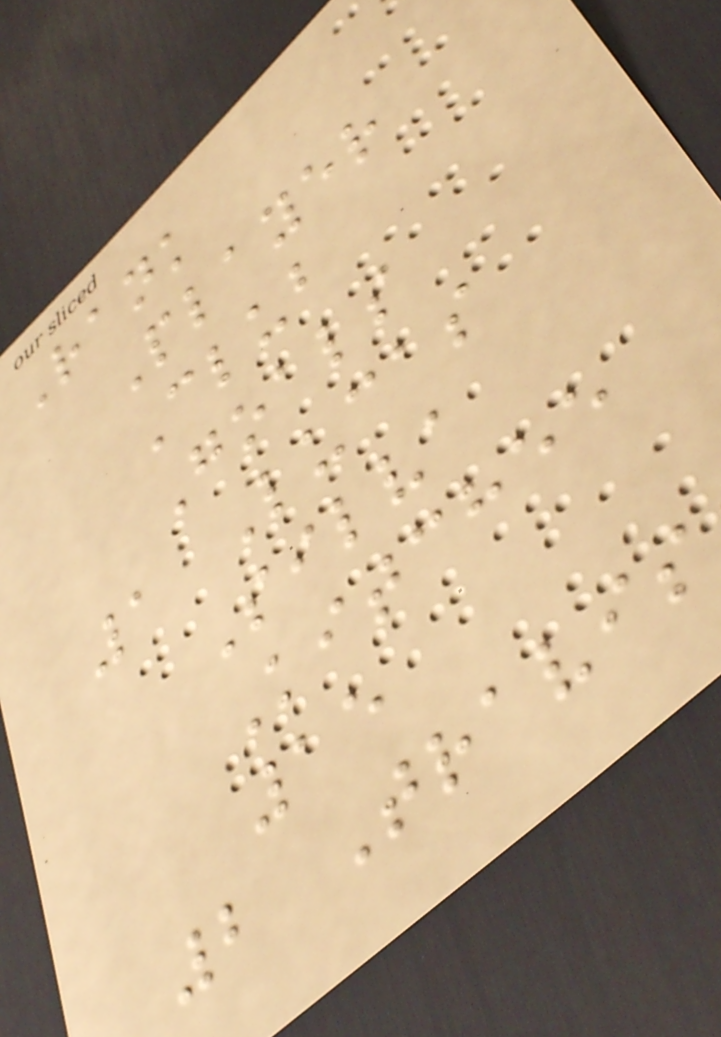Rank
Player
Club
Goals
1 Lucas
Silva
Kitchee
15
2 Travis
